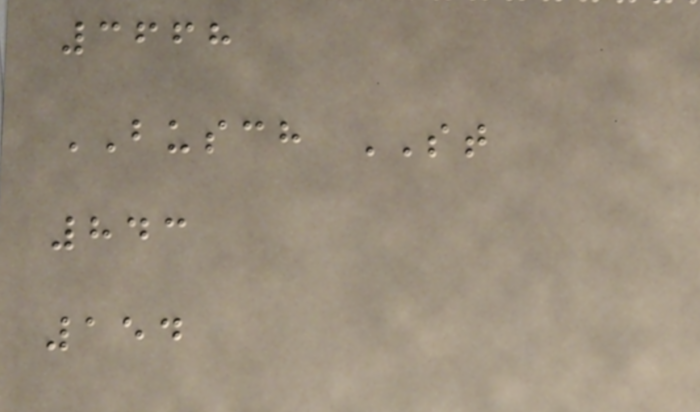3668
BUSCH ST
843
154
